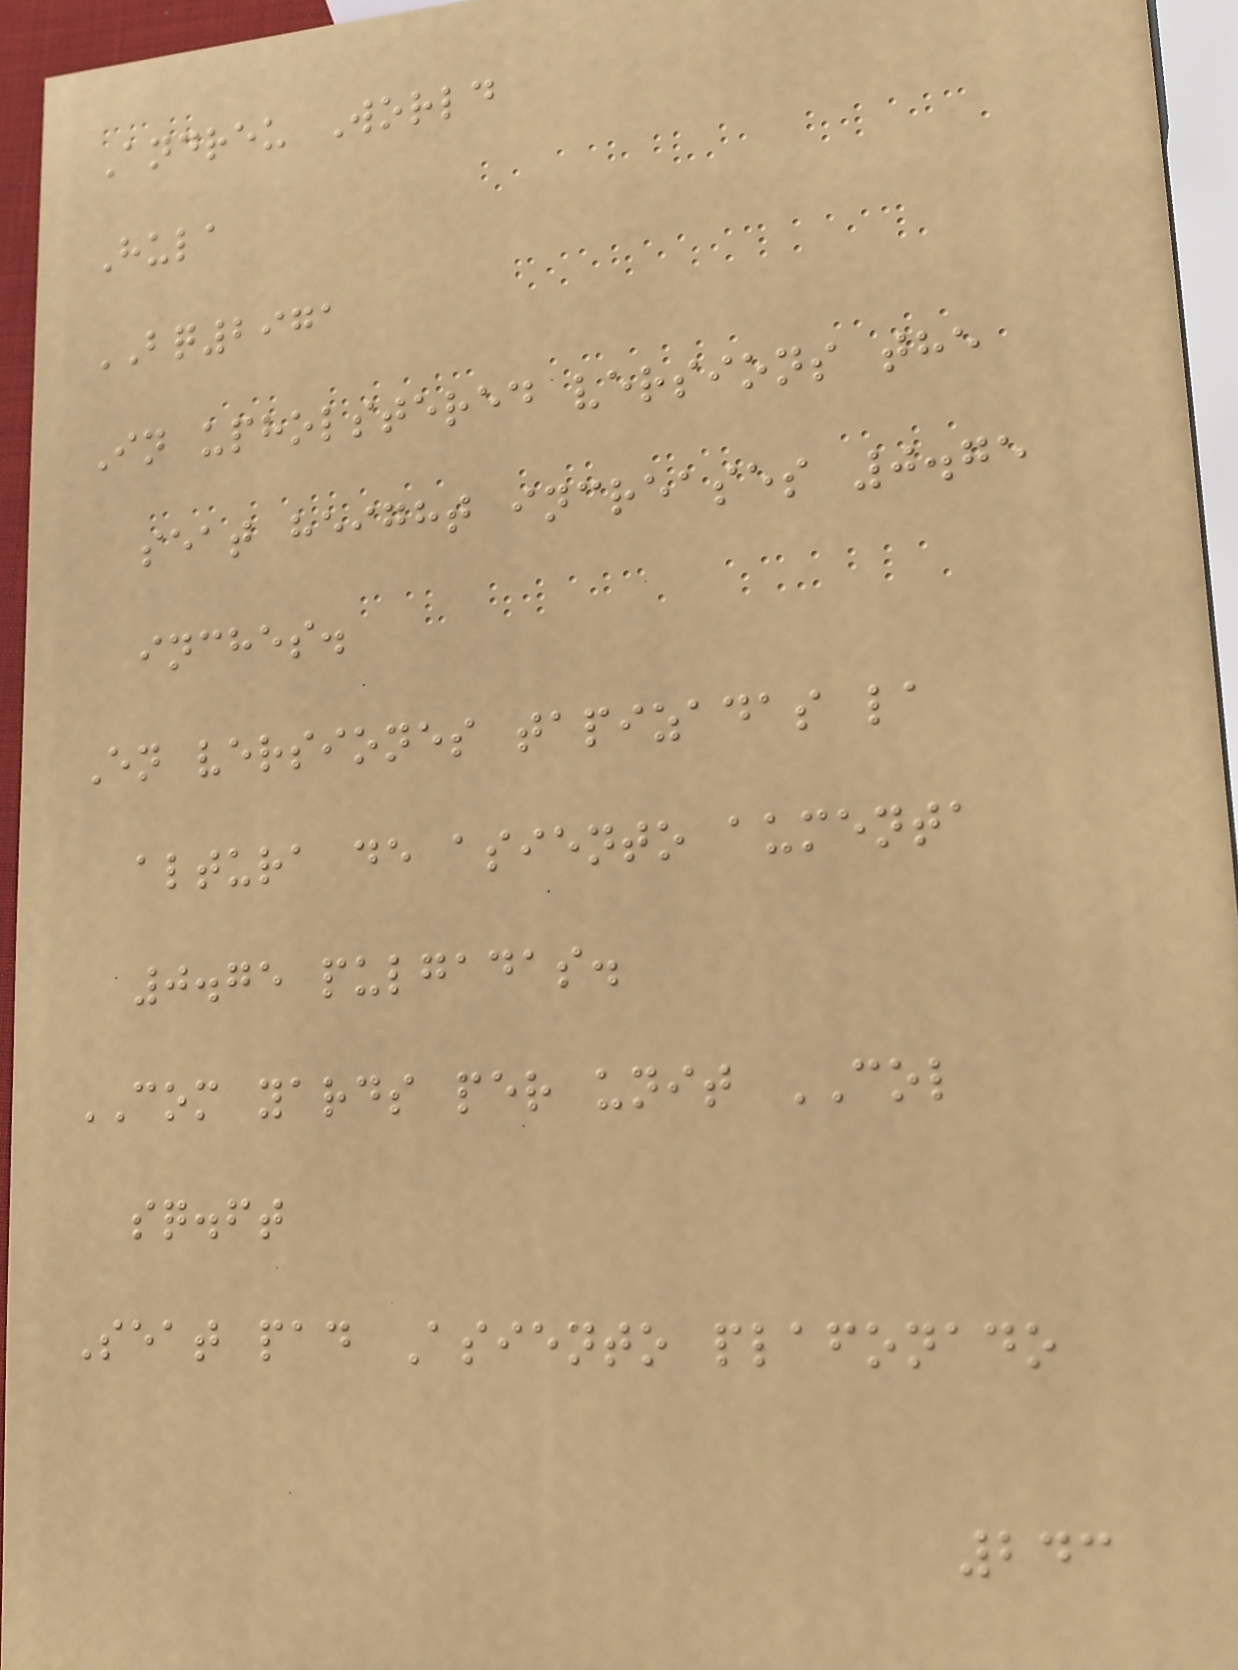Andreu World
Hula
BQ2971
In upholstered versions the
seat height increases 0.75
inches.
En versiones tapizadas la
altura de asiento aumenta
0.75 pulgadas.
COM yards per unit COL
sq.ft
Seat pad Asiento plafonado
243
